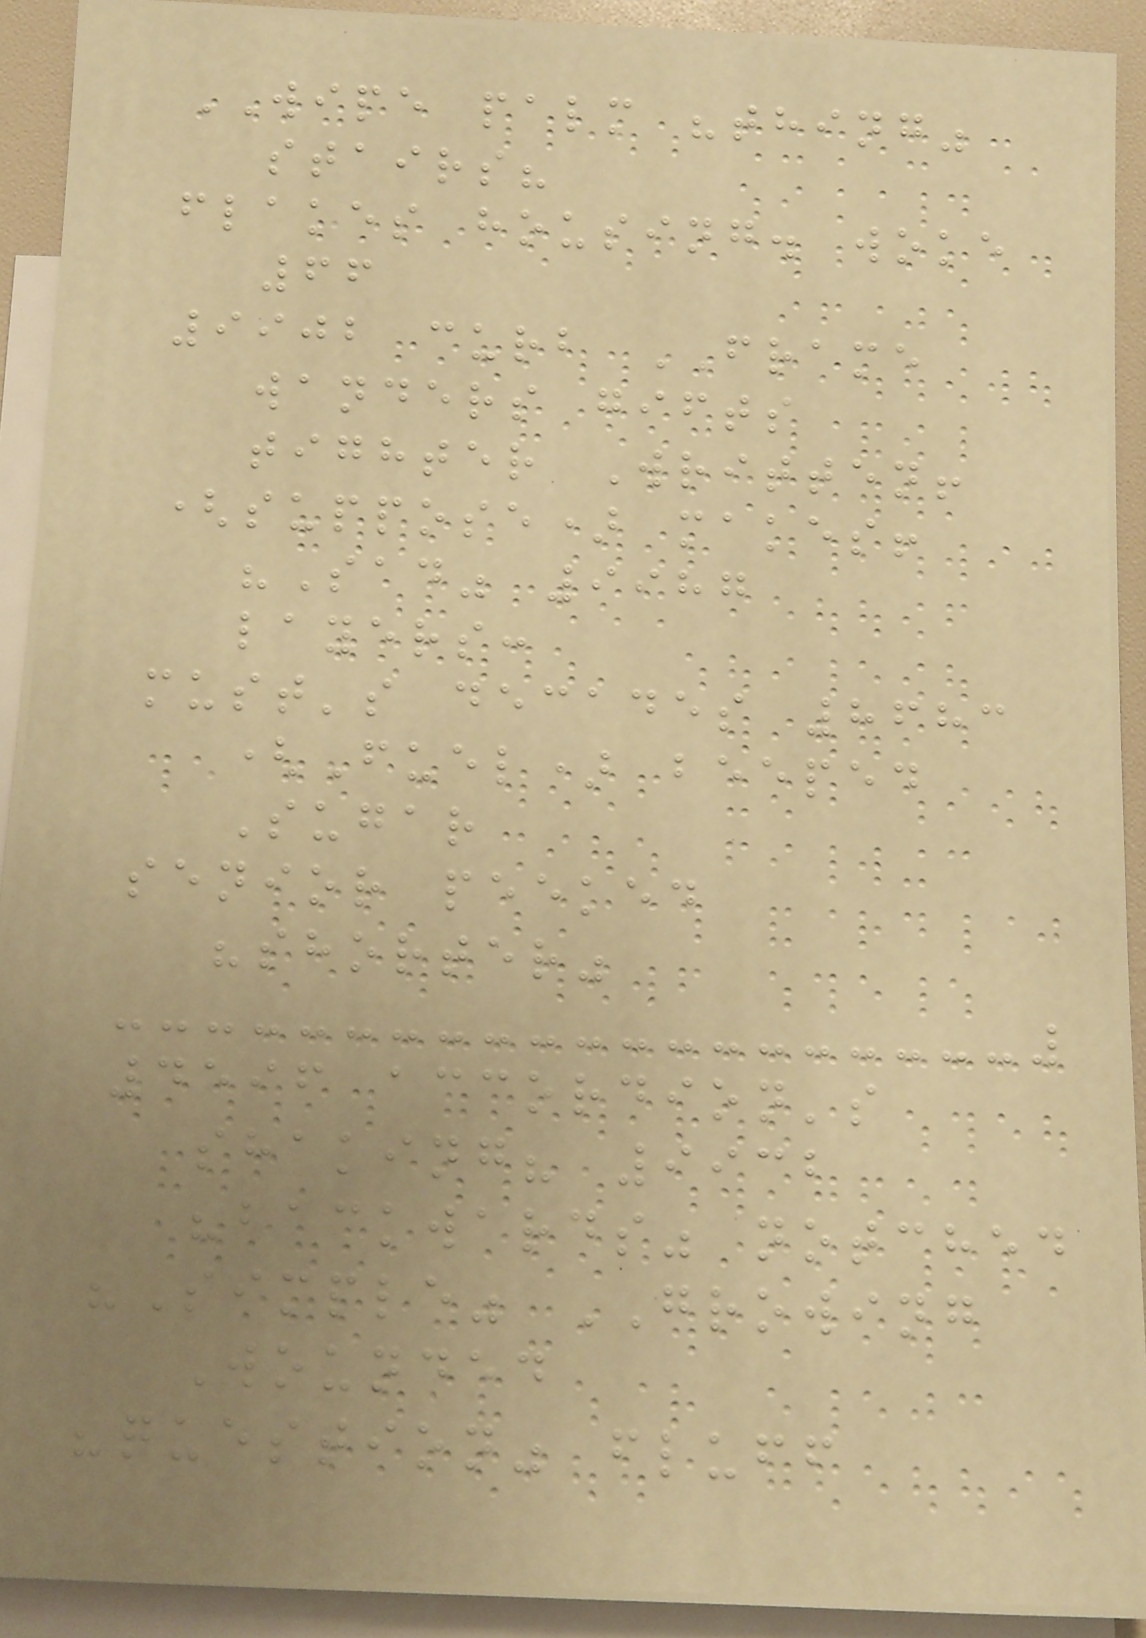WIPE palm "thing"
stairs?
flakes housing. woke
66
9902 curb FRAME
wanders gifts
tighter Written!
(suppose) makes!
"Sad" 9987
layers:
must's decades 8683
(Fuel) beeped
Sugar
senior peeked
"shorter"
4596 accordion's
shaking? 9932
"backwards" notched
"Simple" GROWING
Wounded
"question" fluff
